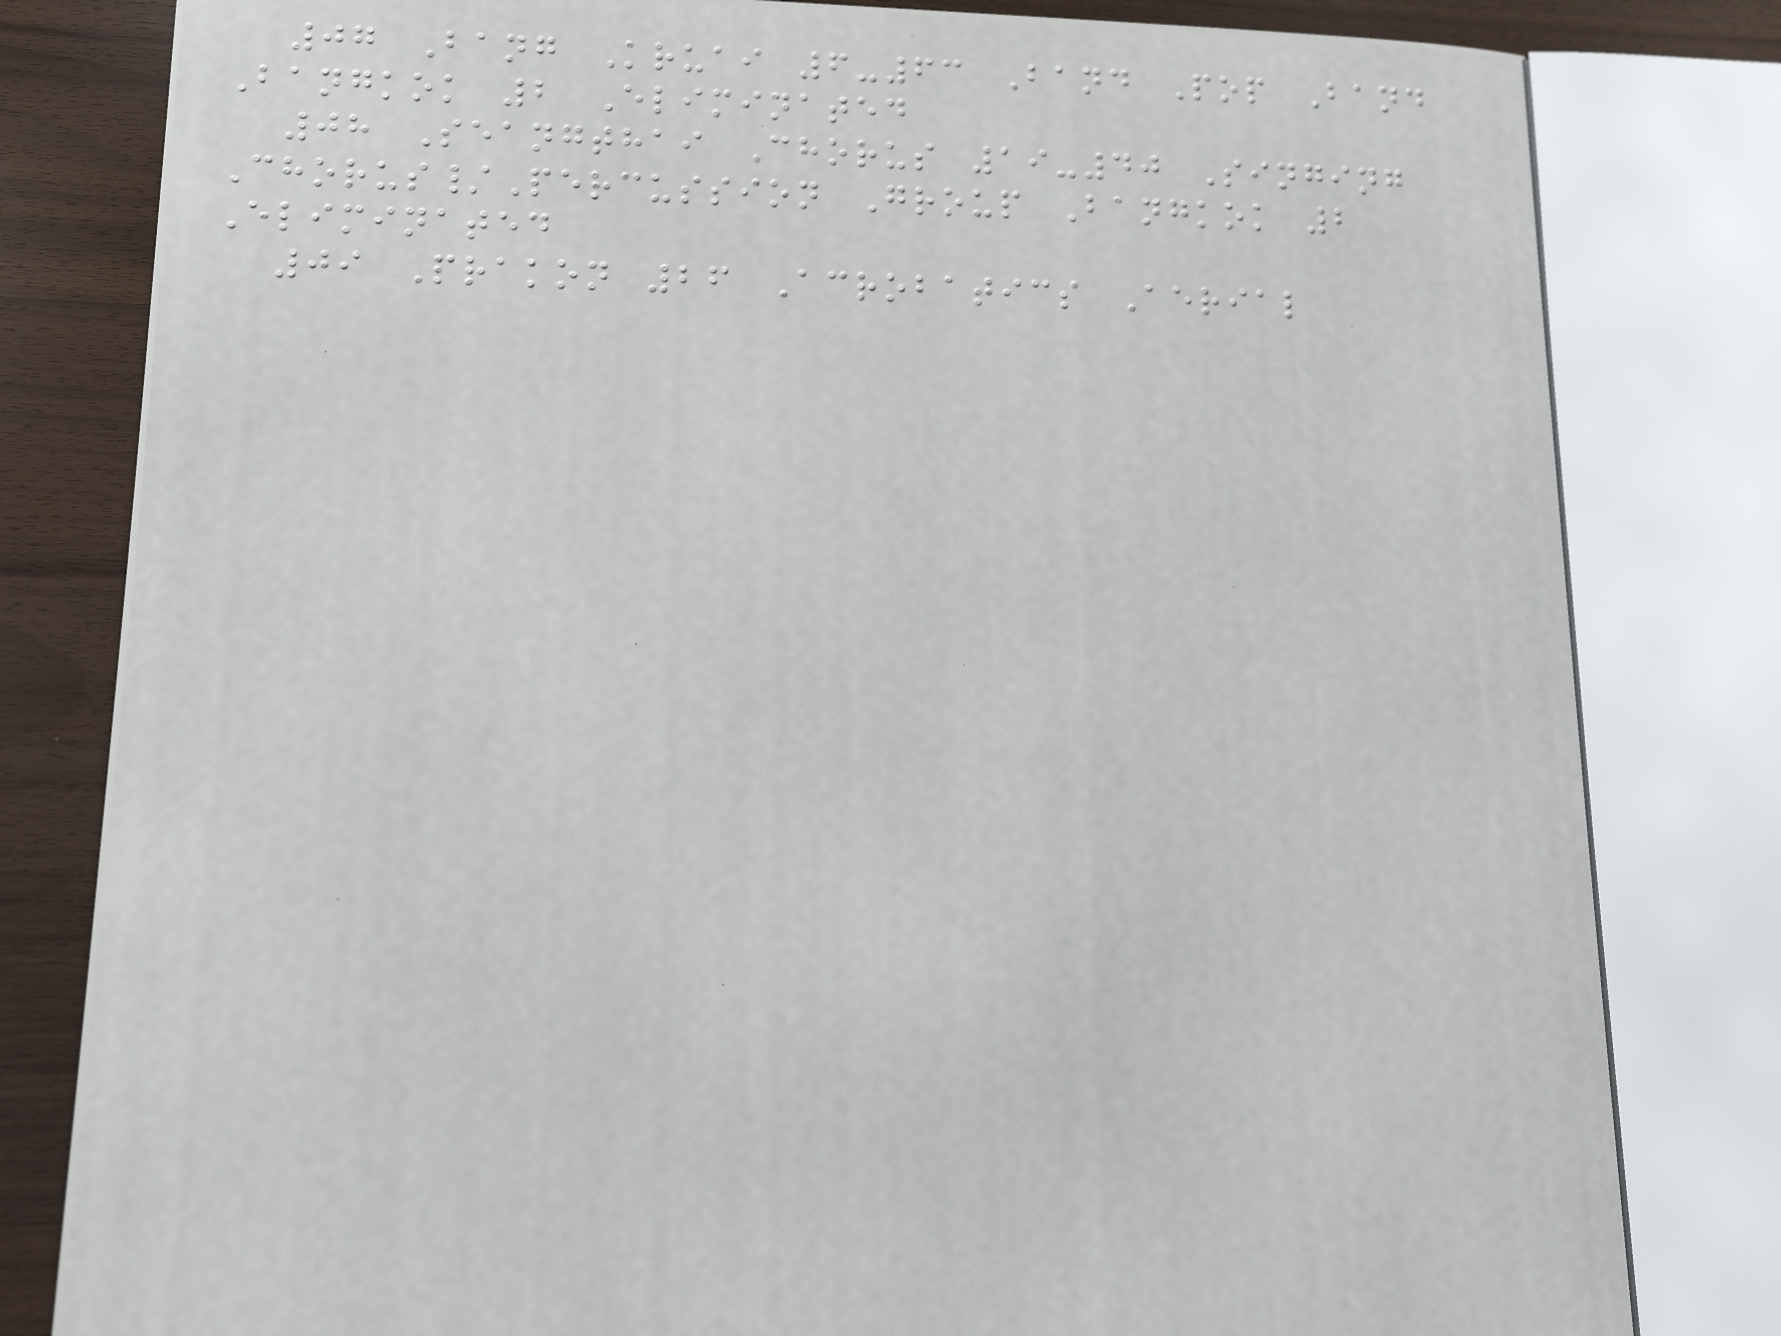07 Bang Kruai 6-63 Band Pop Band
Bangkok 2 Eliminated
08 Seangthai Chorus 19-40 Singing
Chorus/Percussion Group Bangkok 2
Eliminated
09 Prakon 26 Acrobatics Aerial
